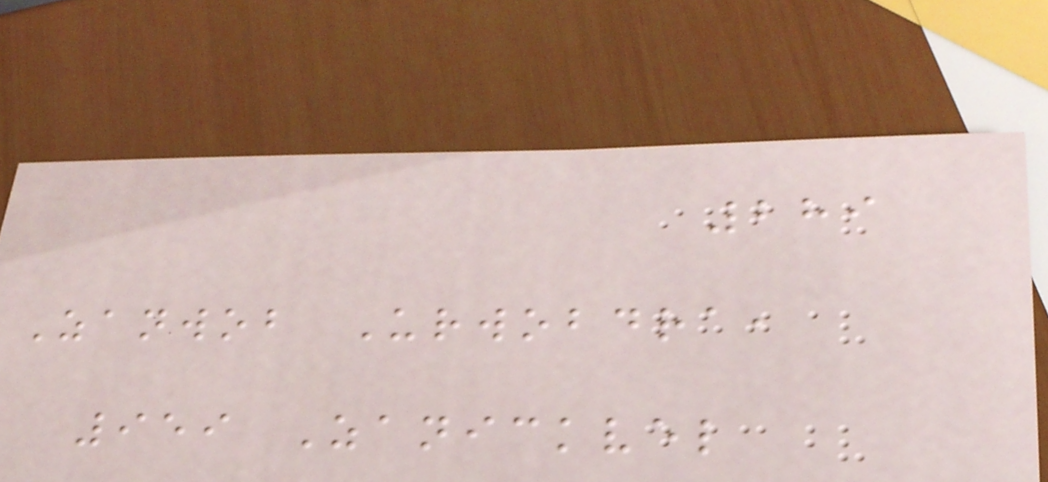289
Zanwob Urwobdra,
959 Zanickvel
